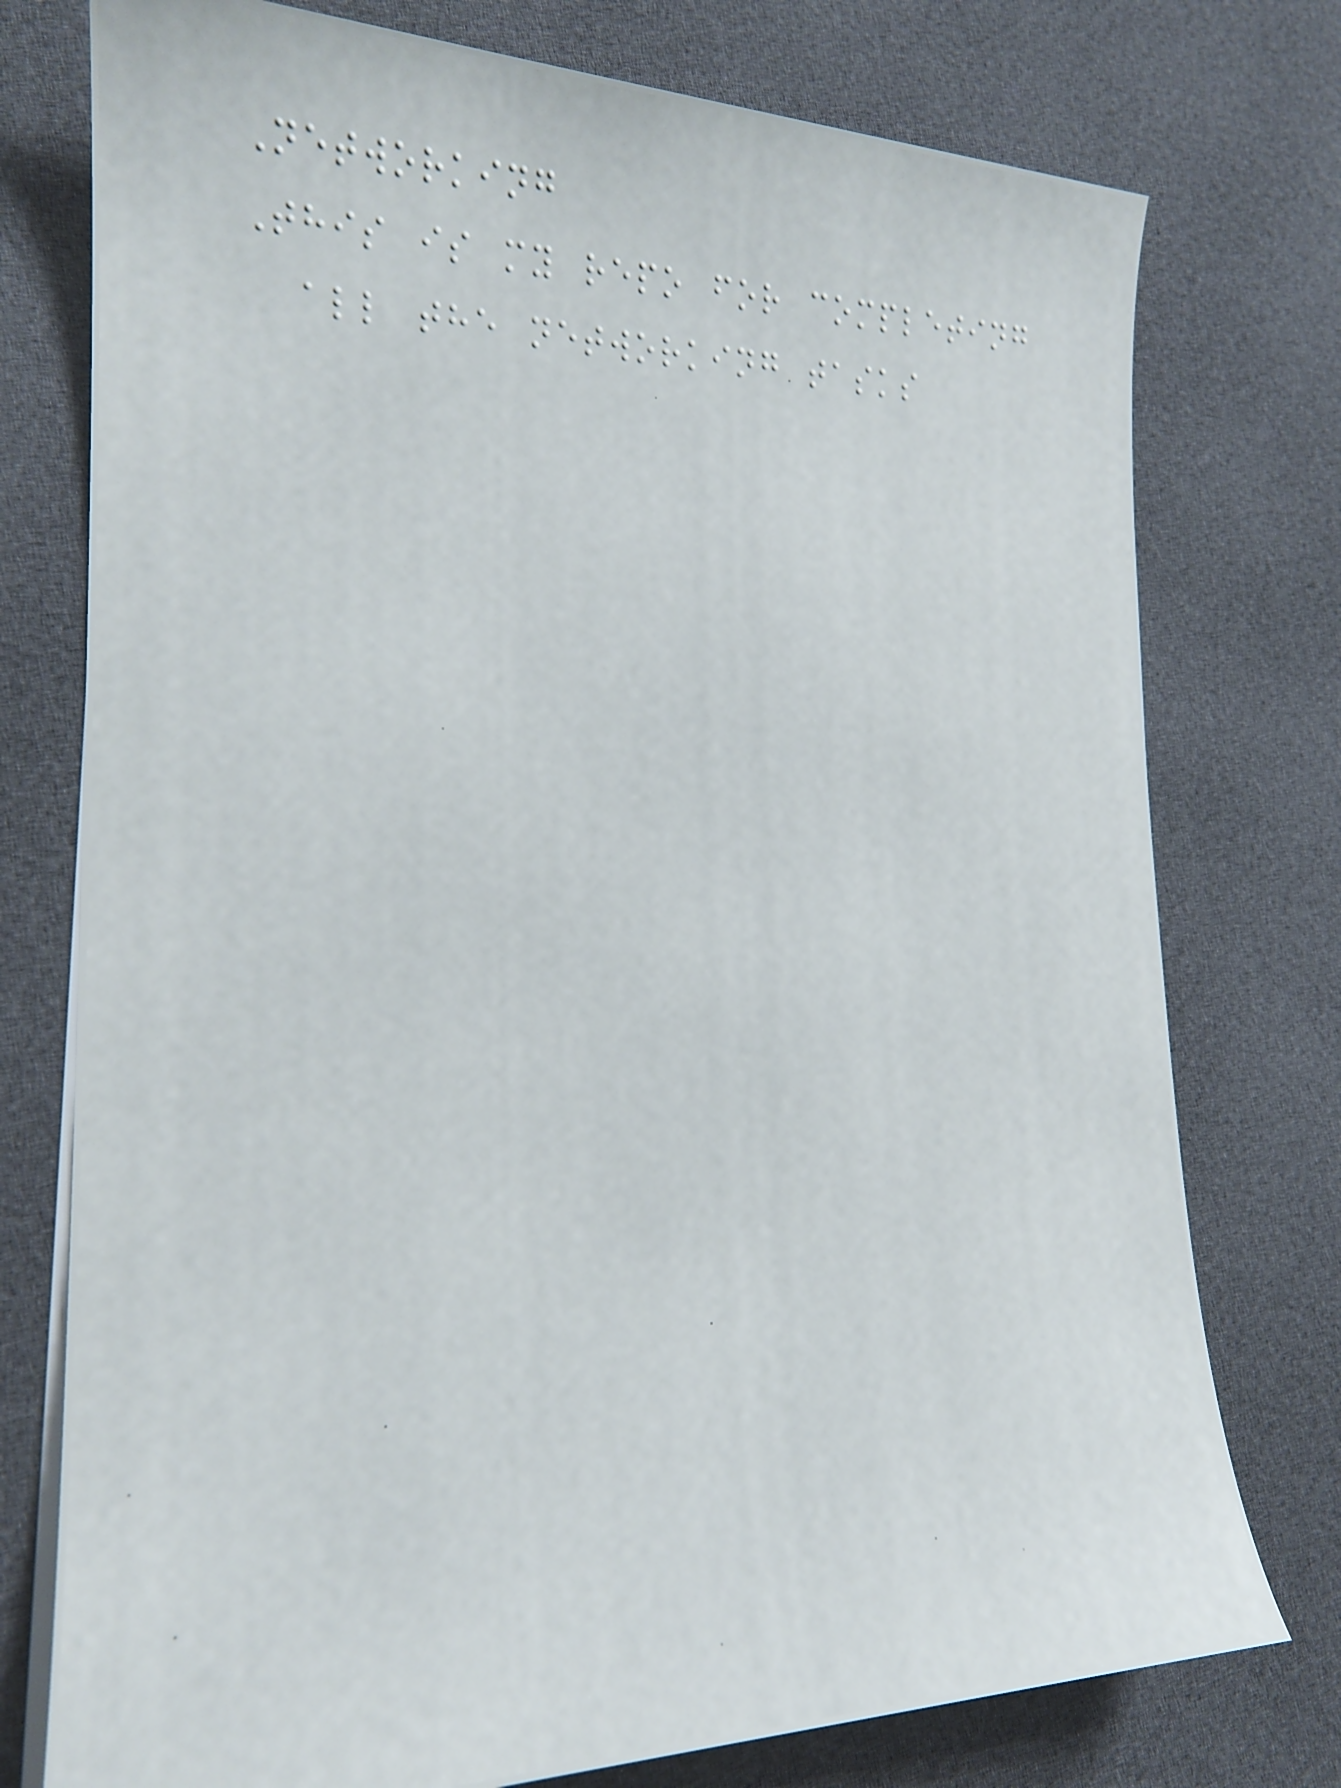Networking
This is my repo for completing
all the networking tasks
